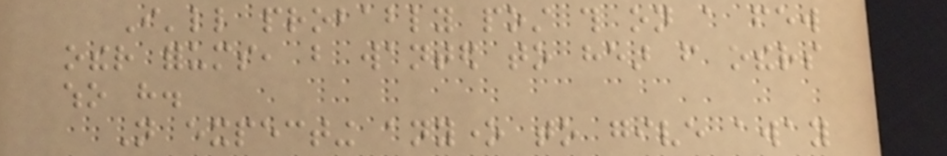I'll probably post this on a few
other forums, but wanted to hear from others
who have.
Not expecting anyone to give away
